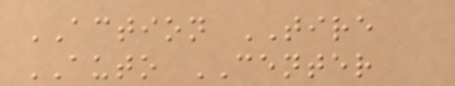ACTION TIRE
AUTO CENTER
